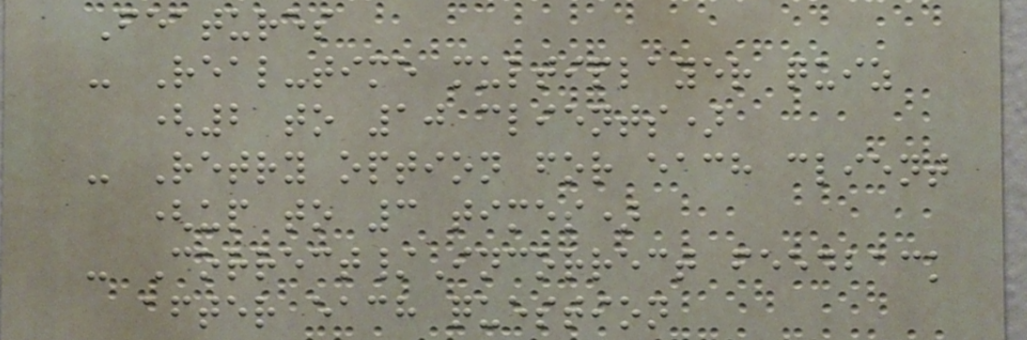Features
- Real-time multiplayer quiz
(2 to 10 clients)
- Retry option for each client
(up to 3 times)
- Correct/Incorrect feedback
after each question
